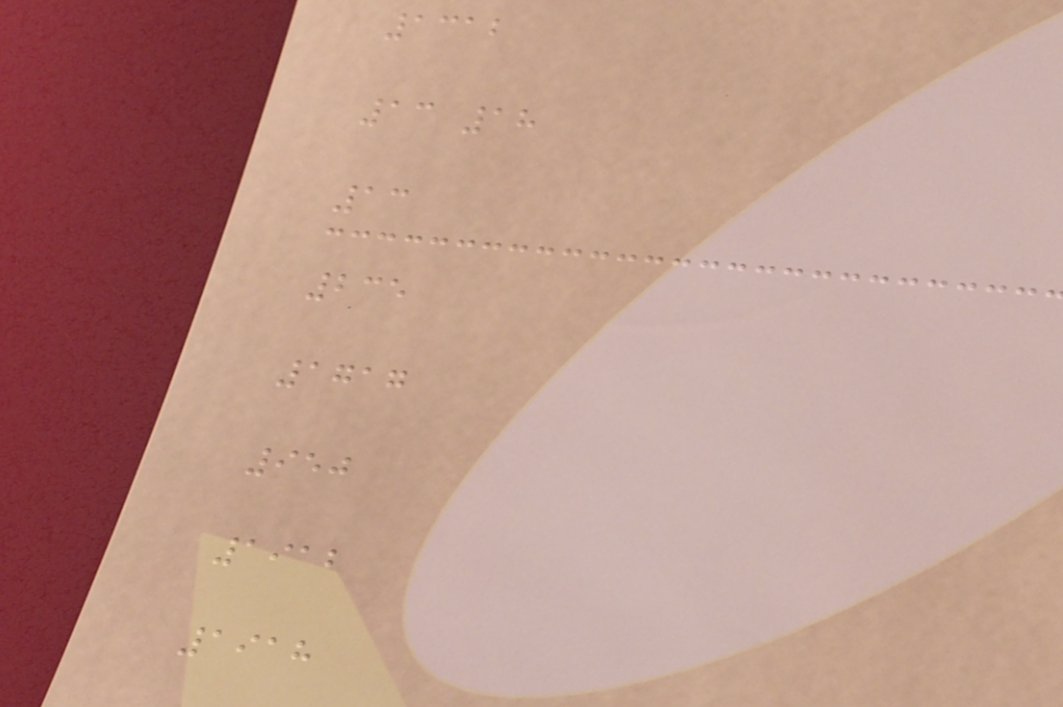1312
13 18
13
235
1717
950
1912
1918
